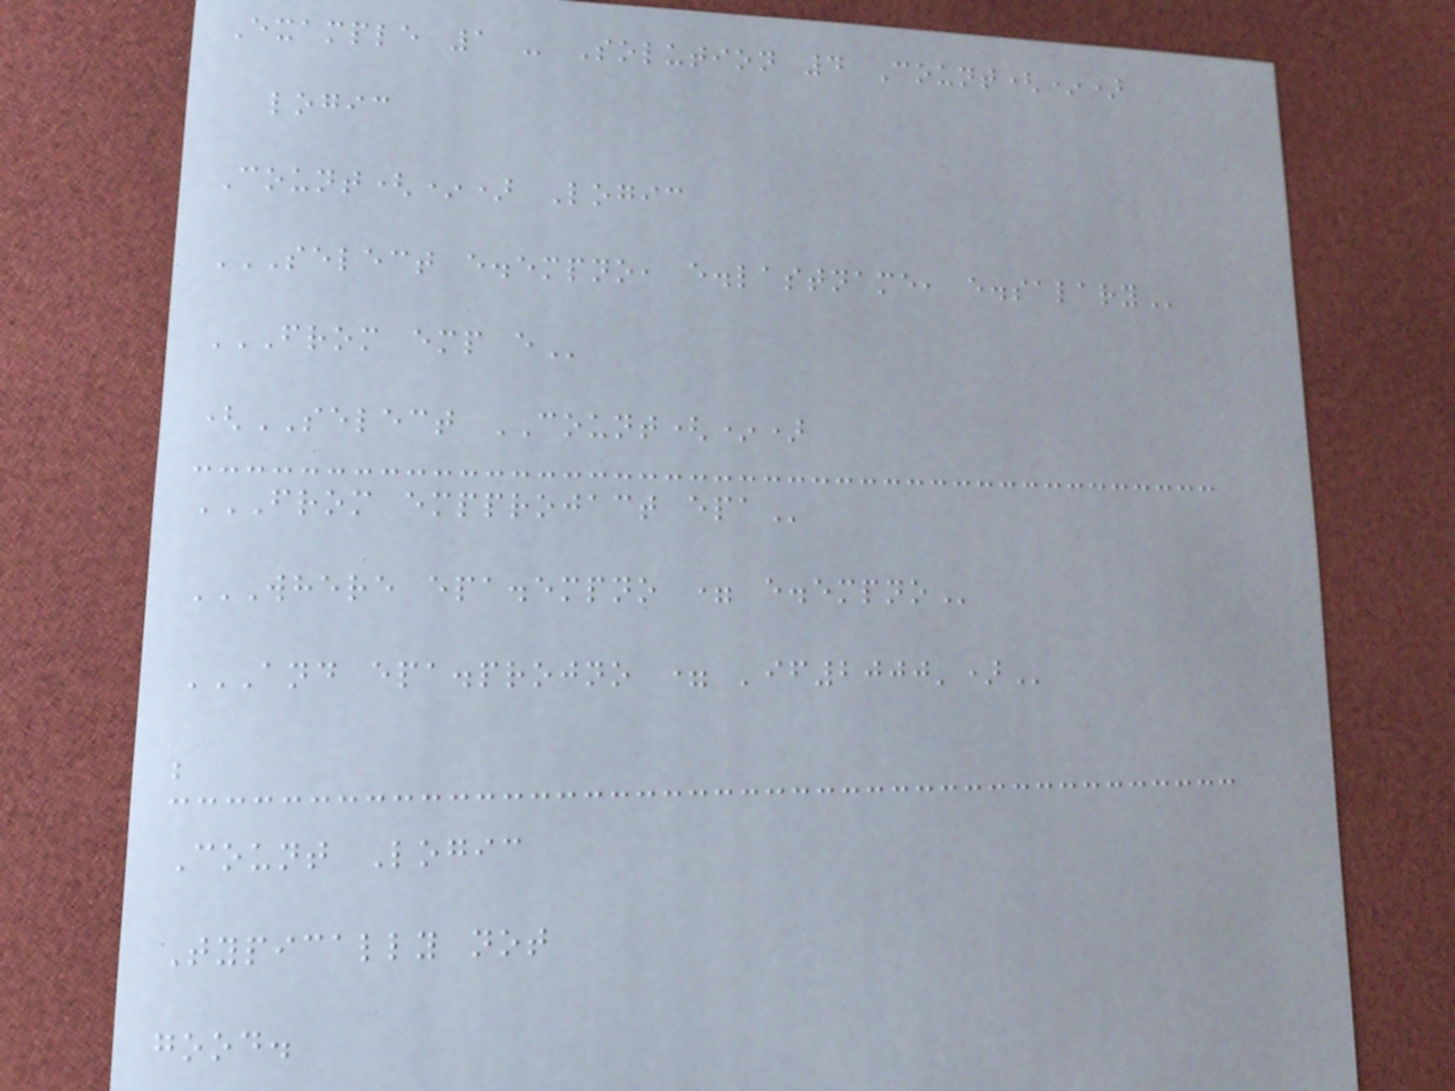Example 1 - Solution 4 Count(*)
logic
Count(*) Logic
SELECT E.EMPNO, E.LASTNAME, E.SALARY
FROM EMP E
(SELECT COUNT(*)
FROM EMPPROJACT EPA
WHERE EPA.EMPNO = E.EMPNO
AND EPA.PROJNO = 'IF2000')
;
Count Logic
Typically not
good.
